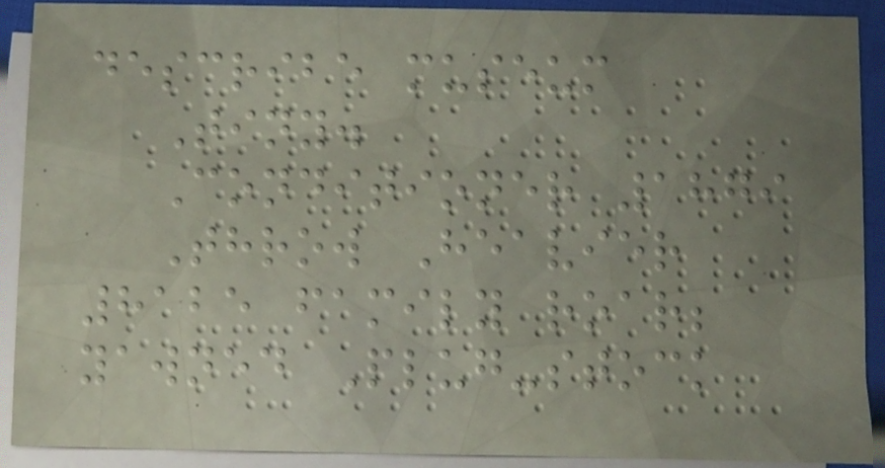describe museum
Tiny.
Conditioner 1879
Throw Heavier
8125 family roar;
yawned Plug-stock
